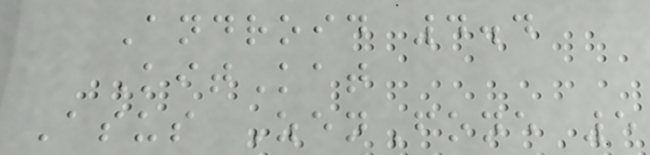Android 4.4
KitKat
Asus ZenFone 5
